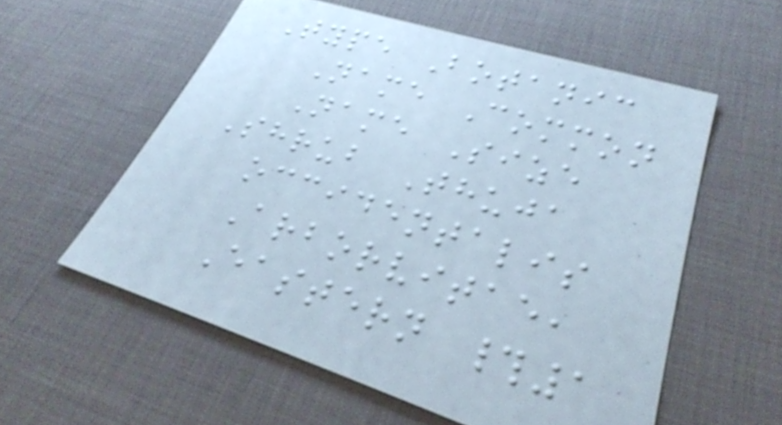Type Botanic
Name Common
Name Size
Shrub Thuja
occidentalis
Arborvitae,
Eastern #1
